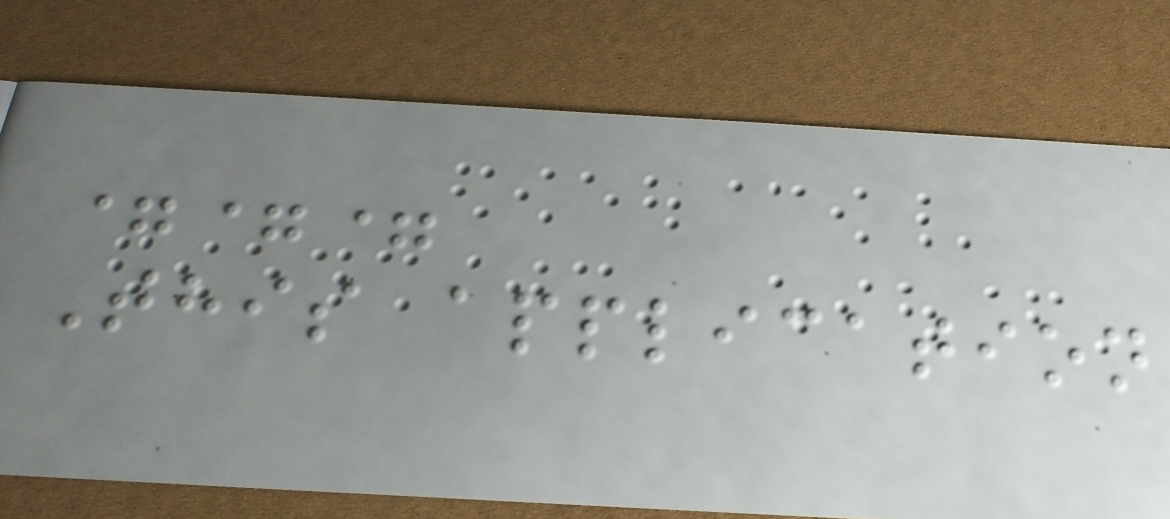===
This application
